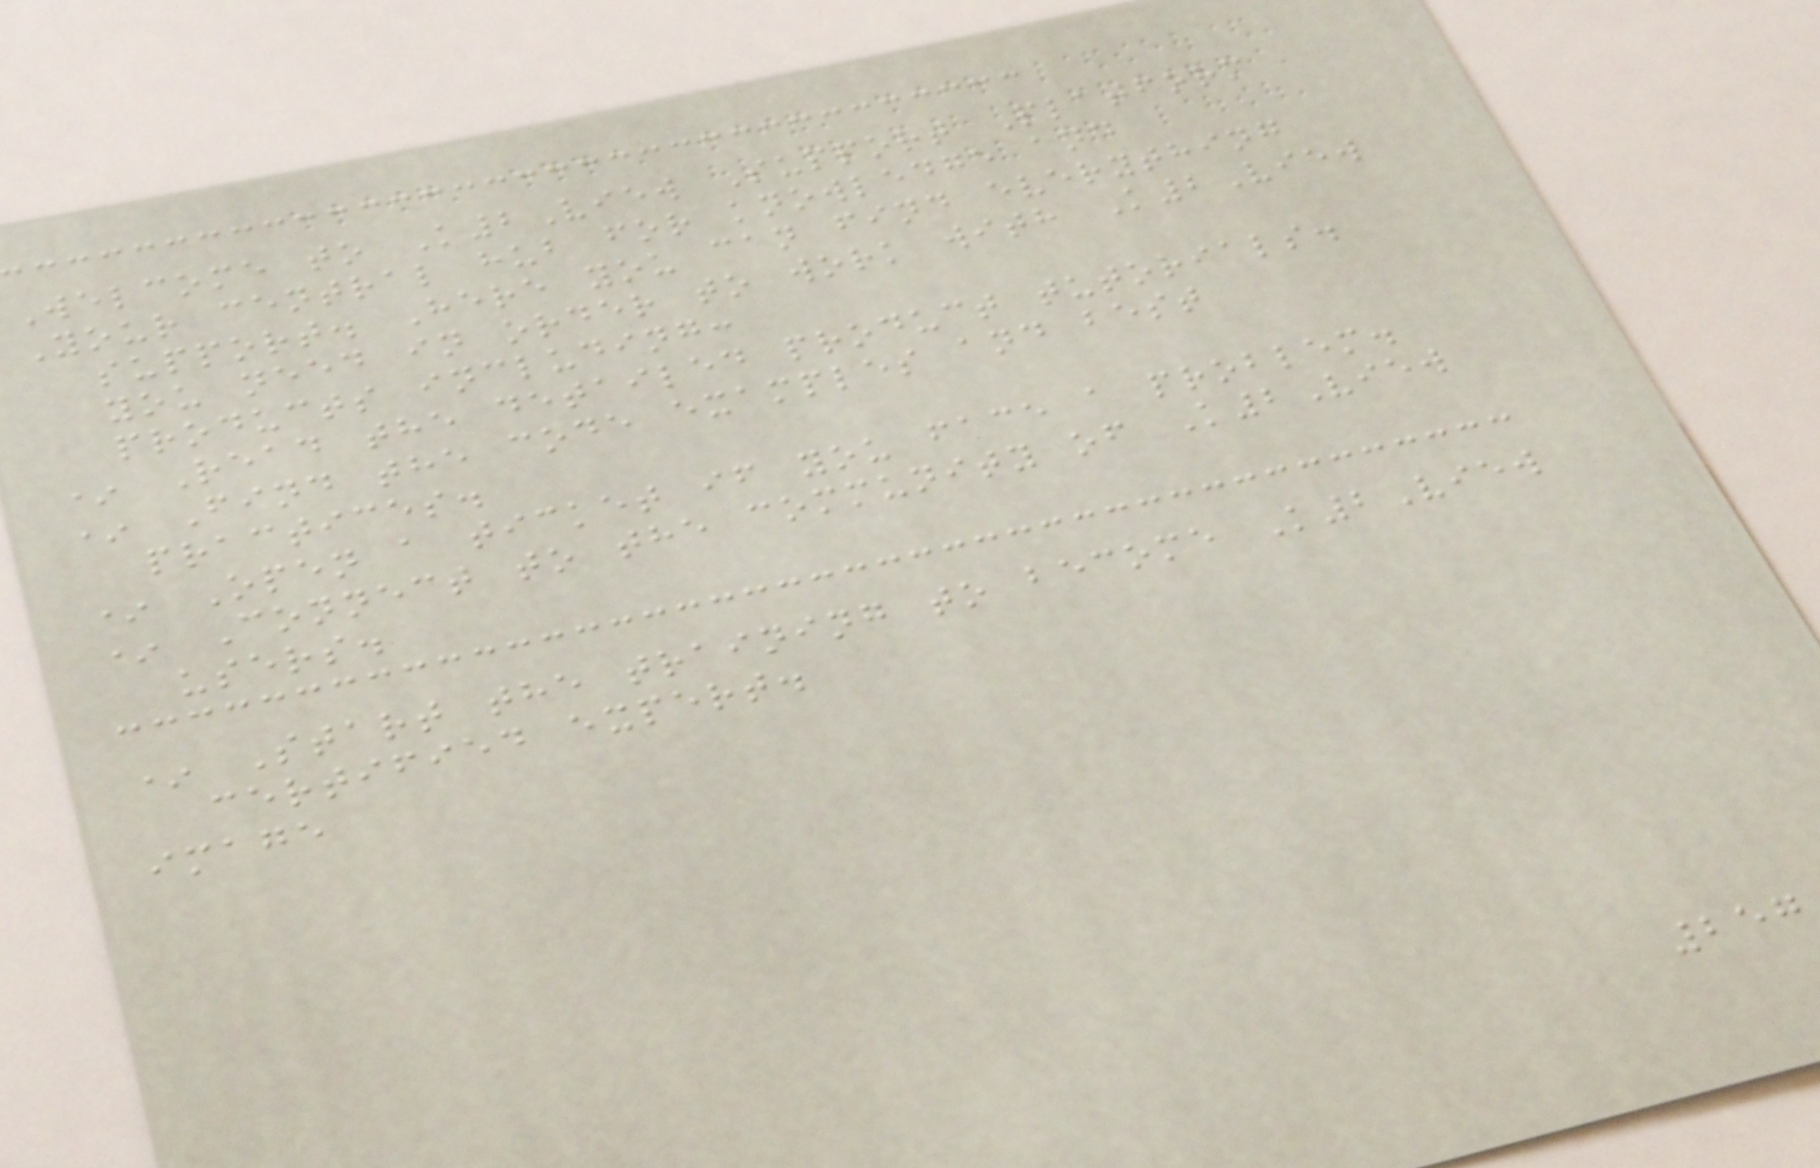Welcome to K2View Support Platform
Your central hub for knowledge and
support. Here you can find everything
you need in order to work with K2View
products including:
* Read the detailed product tutorials.
* Find the code examples and best
practices.
* Open a ticket if you face a problem.
* Connect to the community of K2View
users.
* Start the training to become K2View
certified expert.
image
257
